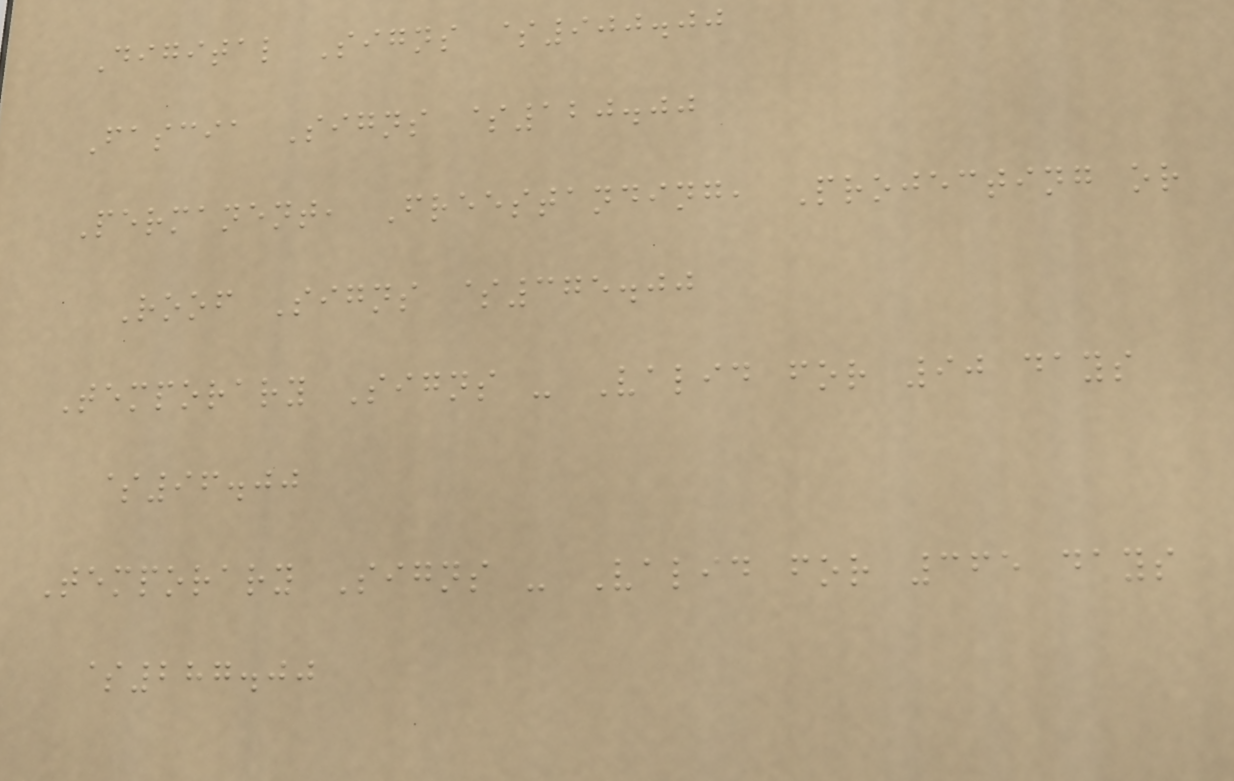Digital Signs $900.00
Fascia Signs $120.00
Permanent, Freestanding, Projecting or
Roof Signs $375.00
Temporary Signs - Valid for 90 days
$96.00
Temporary Signs - Valid for 365 days
$287.00
